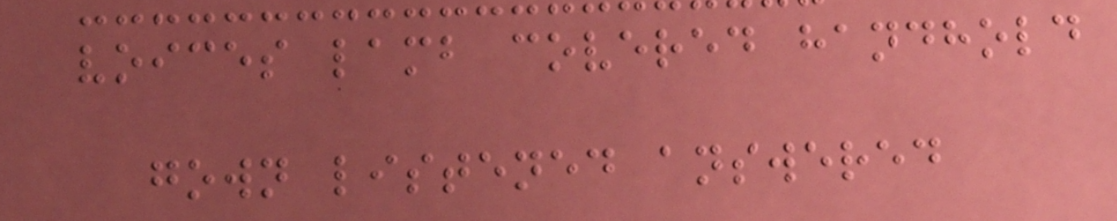voices lamb covered handhold
gown listened answered
